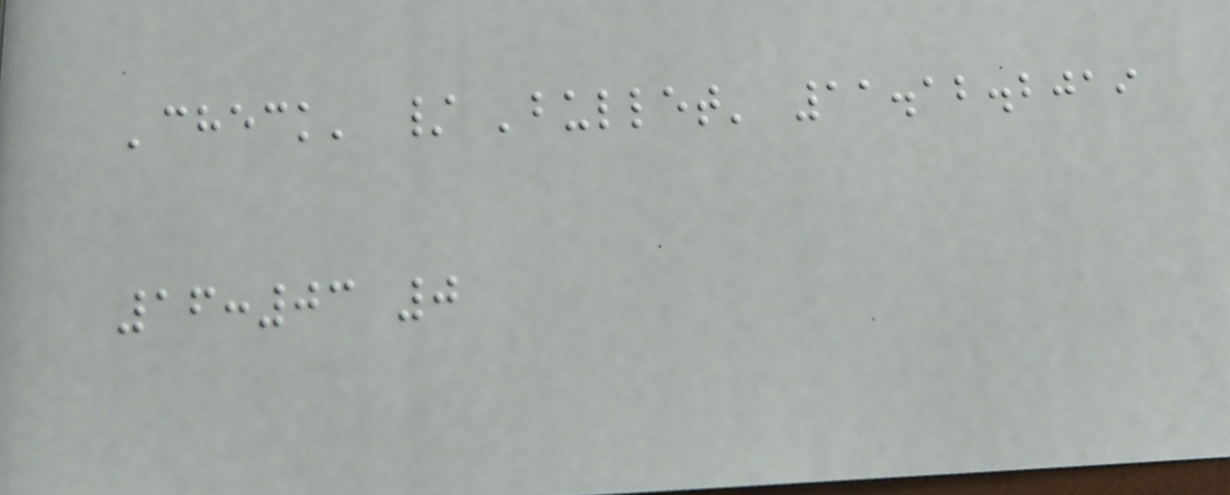'check' / 'bullet' 11.12.2019
16:03 0
